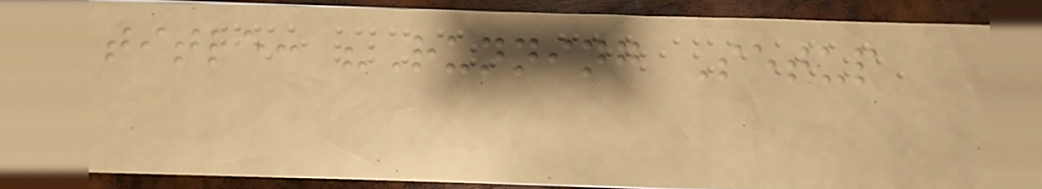title: "Running Setup
